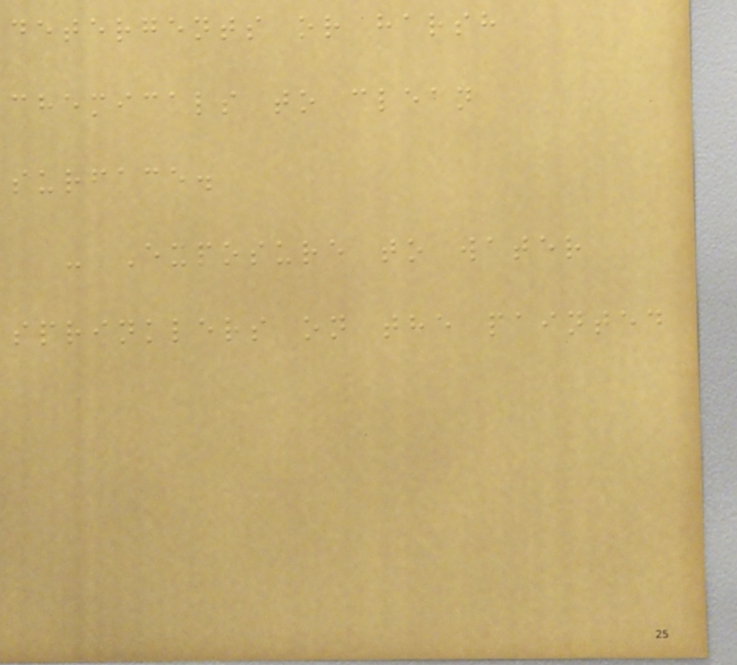detergents or harsh
chemicals to clean
surface.
- Exposure to water
sprinklers on the painted
